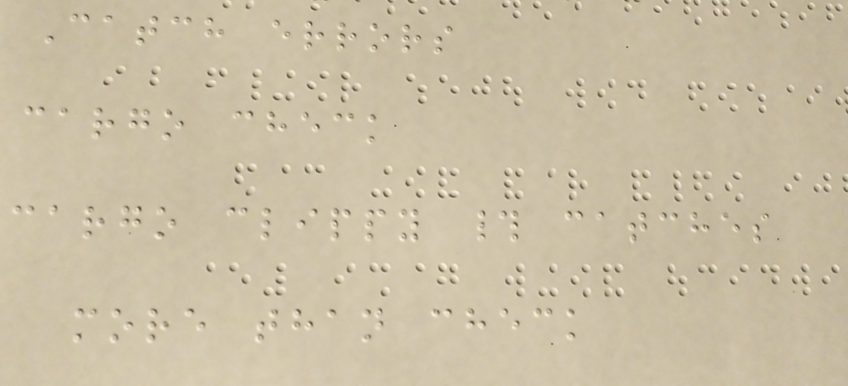Catch errors
cargo check
cargo clippy # catches
more than check
